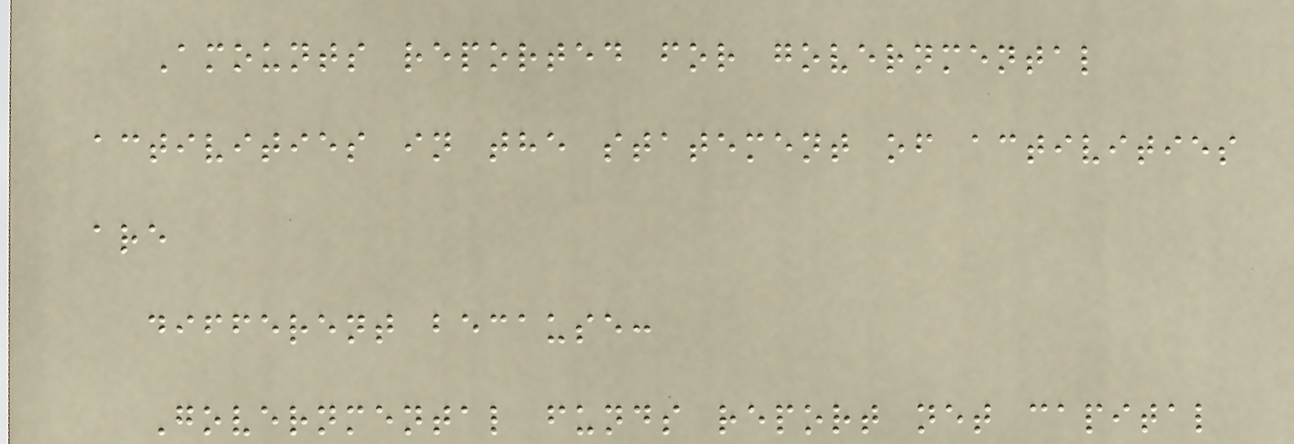Amounts reported for governmental
activities in the statement of activities
are
different because:
Governmental funds report net capital
